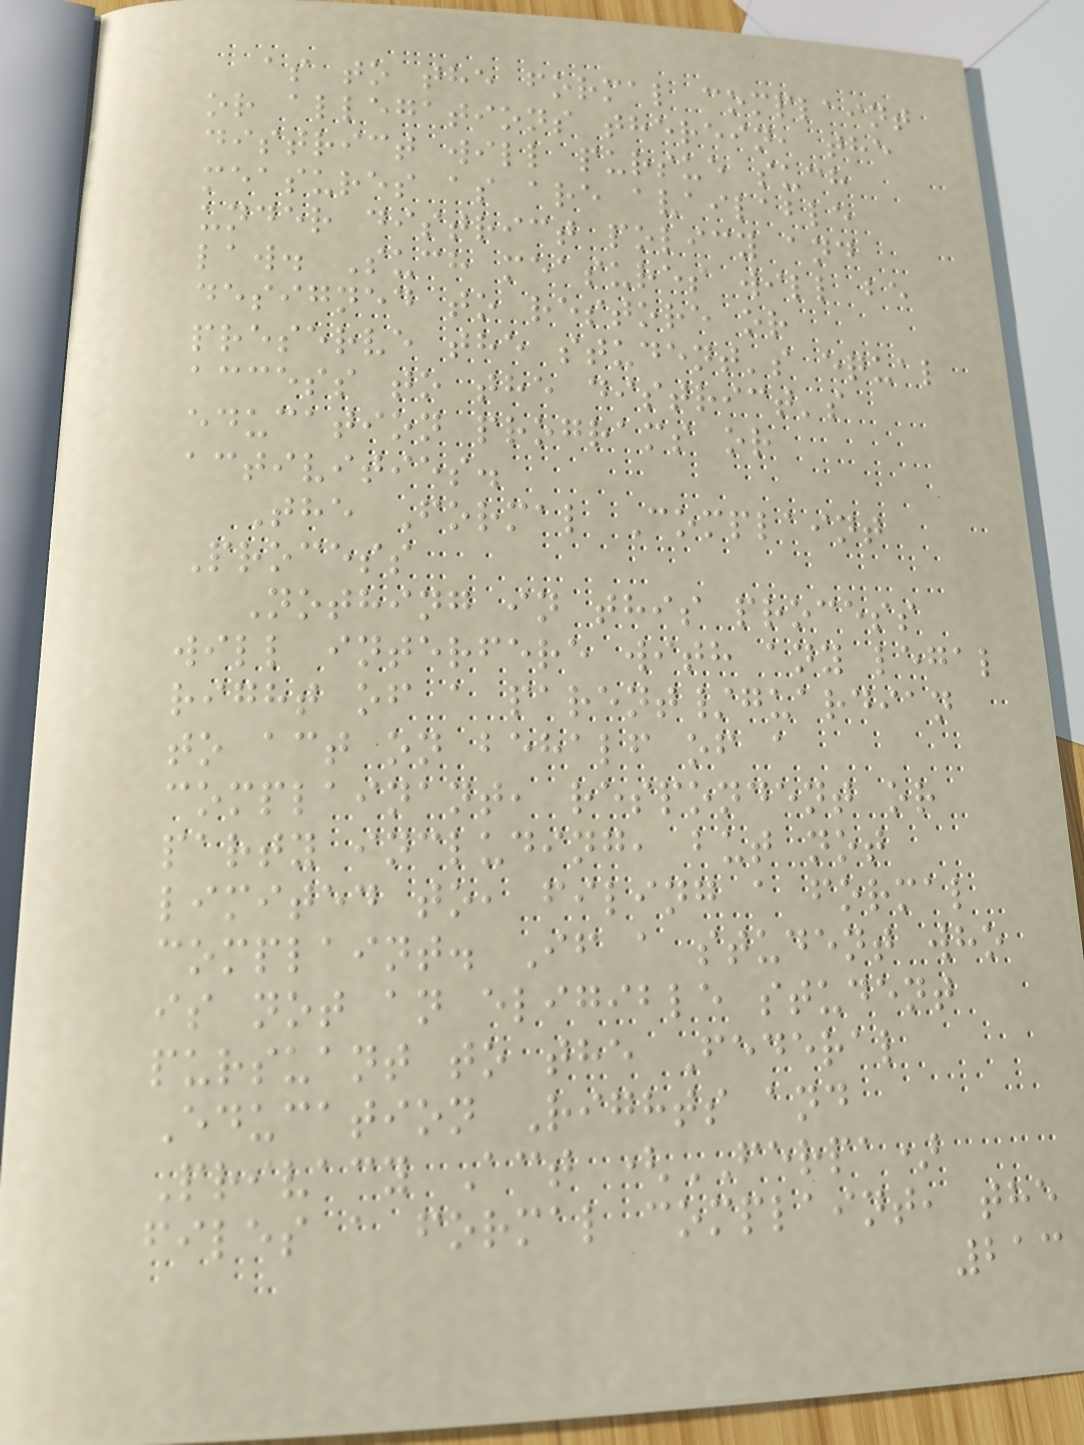as to the formal complaint
or allegations therein, the
district will pursue such
measures as are available
under district policy and
law. Such measures will be
designed to restore or
preserve the student's equal
access to the district's
education programs or
activities.
The Formal Complaint
Process
Nothing in this process
will interfere with any legal
right of a parent/guardian
to act on behalf of a
complainant, respondent or
party including, but not
limited to, filing a formal
complaint. If a student who
is not an eligible student
pursuant to the Federal
Education Rights and
Privacy Act (FERPA)
files a formal complaint, the
213
